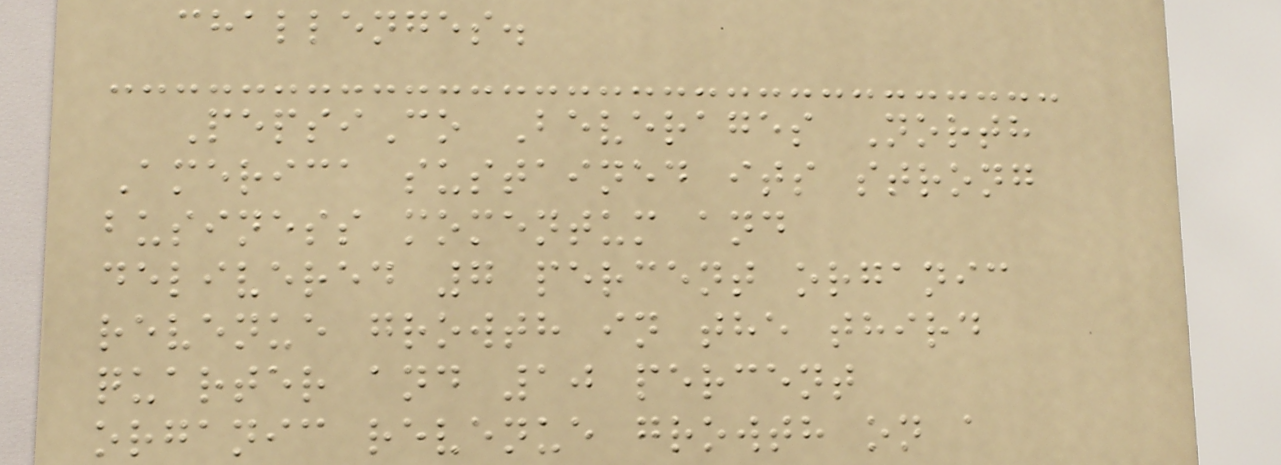challenges.
PepsiCo Beverages North
America sustained its strong
business momentum and
delivered 7 percent organic
revenue growth in the third
quarter and 10 percent
organic revenue growth on a
